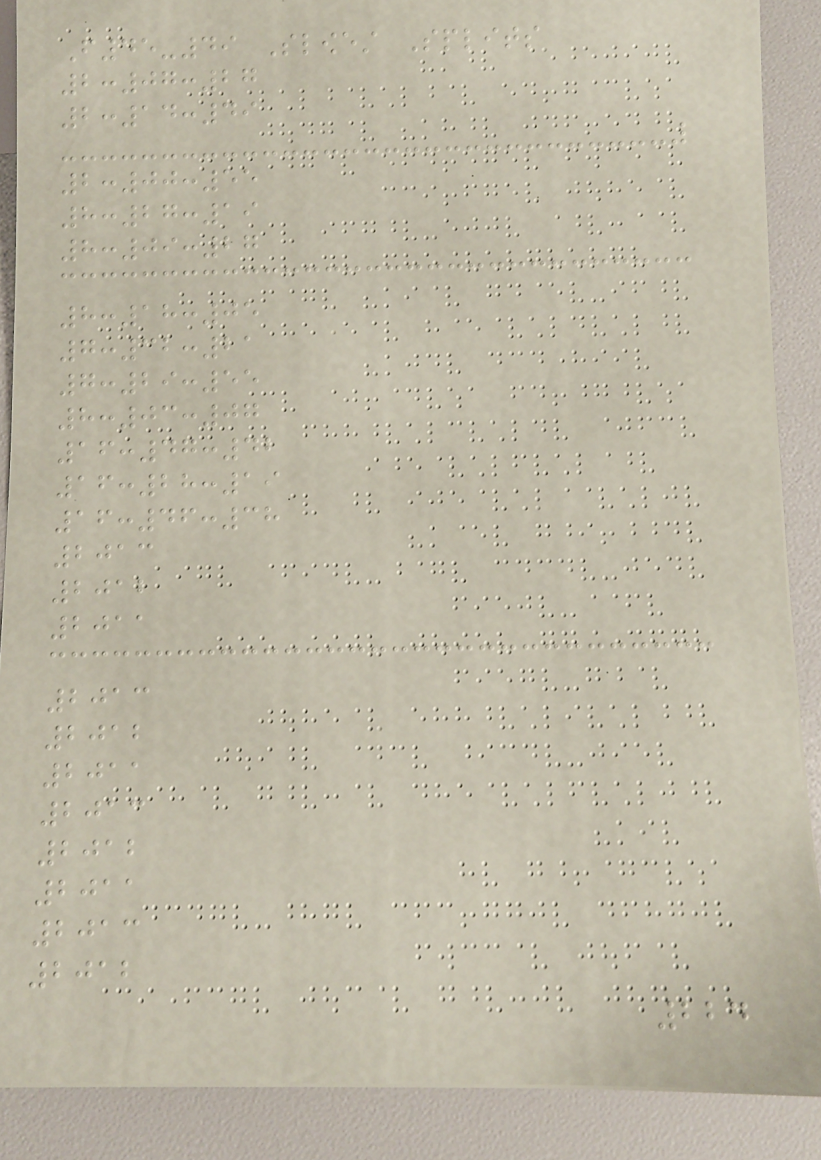F45-49 Slowest Splits
2:07:27
2:14:49
2:00:55
8:27:19
8:09:27
8:18:05
7:32:21
7:29:55
8:03:07
16:47:42
16:28:19
16:46:38
2013
2012
2011
2013
2012
2011
2013
2012
2011
2013
2012
224
